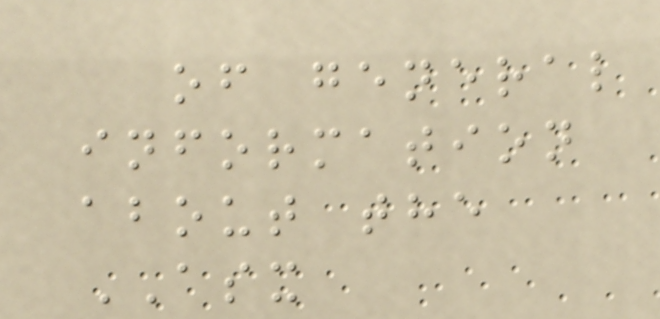of general
information
about the
ASX
